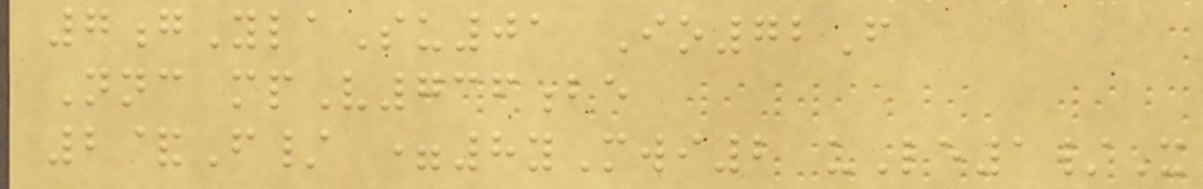7gYlaSu01 Io72F
Nnc mpV736be
2&F/ =8yMwi2 uLe1/X
